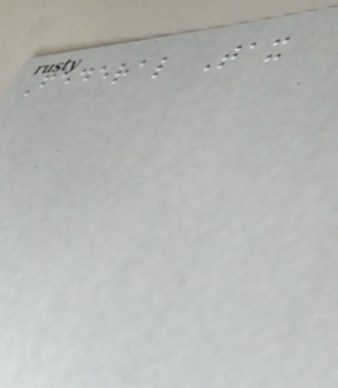Federal Tax
